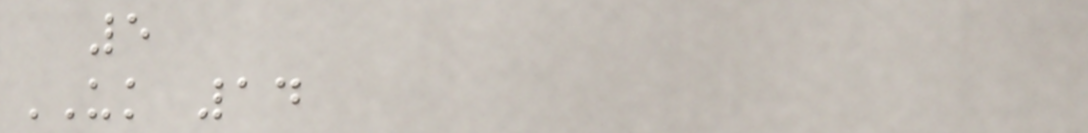5
UK 14
